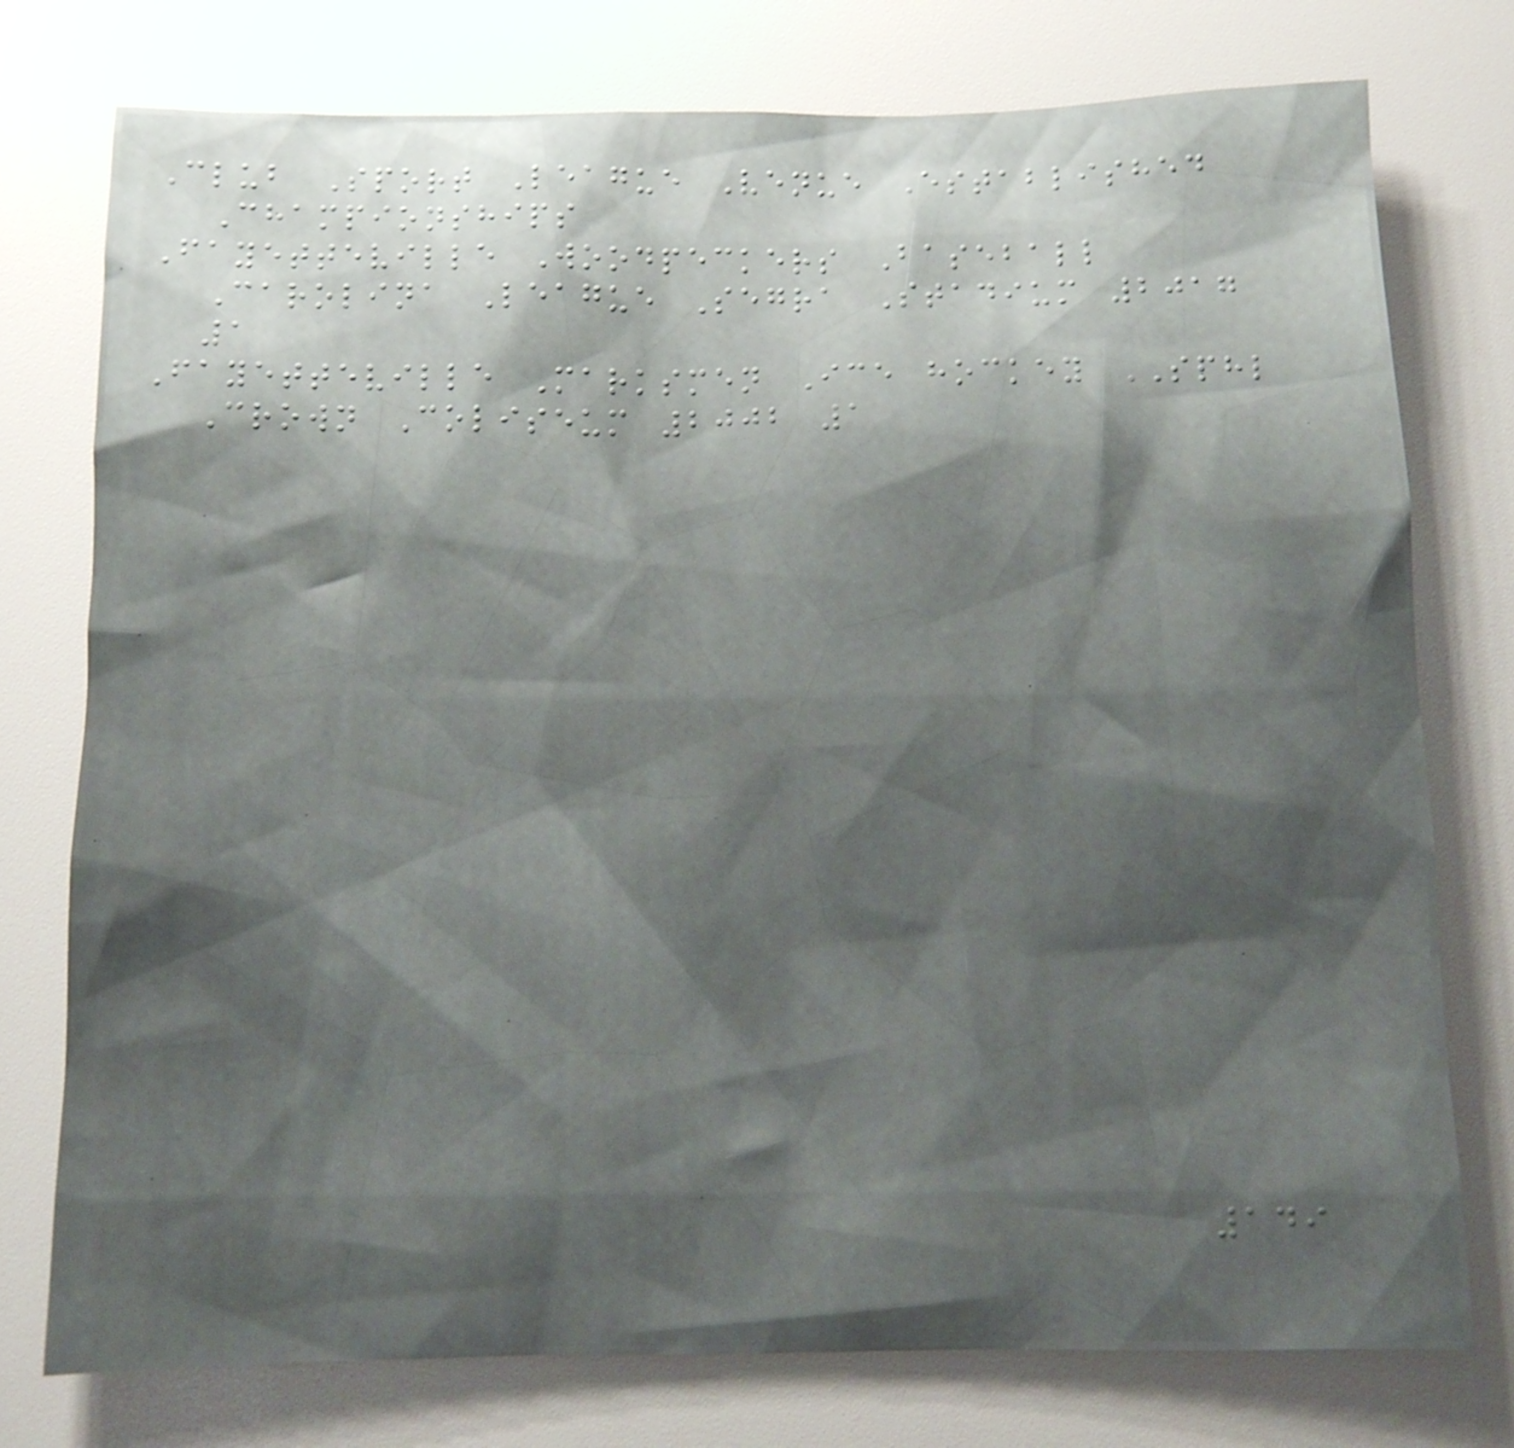Club Sport League Venue Established
Championships
Fayetteville Woodpeckers Baseball
Carolina League Segra Stadium 2017
1
Fayetteville Marksmen Ice hockey SPHL
Crown Coliseum 2002 1
149
